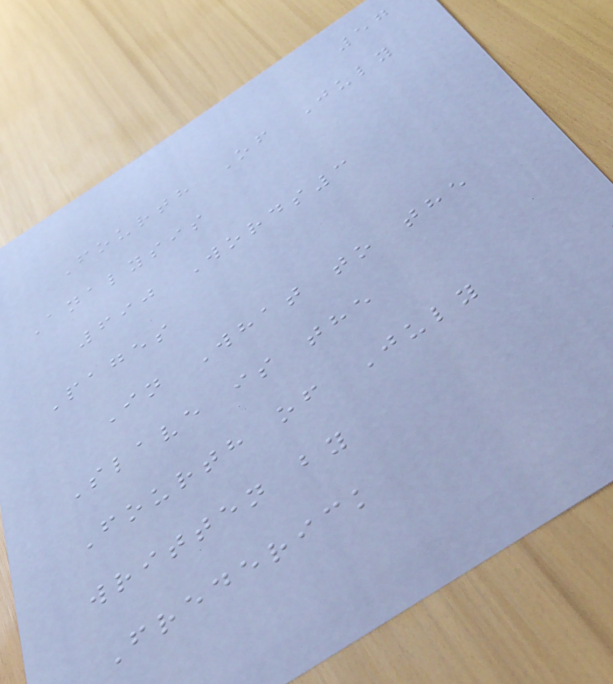57
Fourth Of July
Analysis
690 Words3
Pages
In What to the
Slave is the
Fourth of July
written by
Frederick
